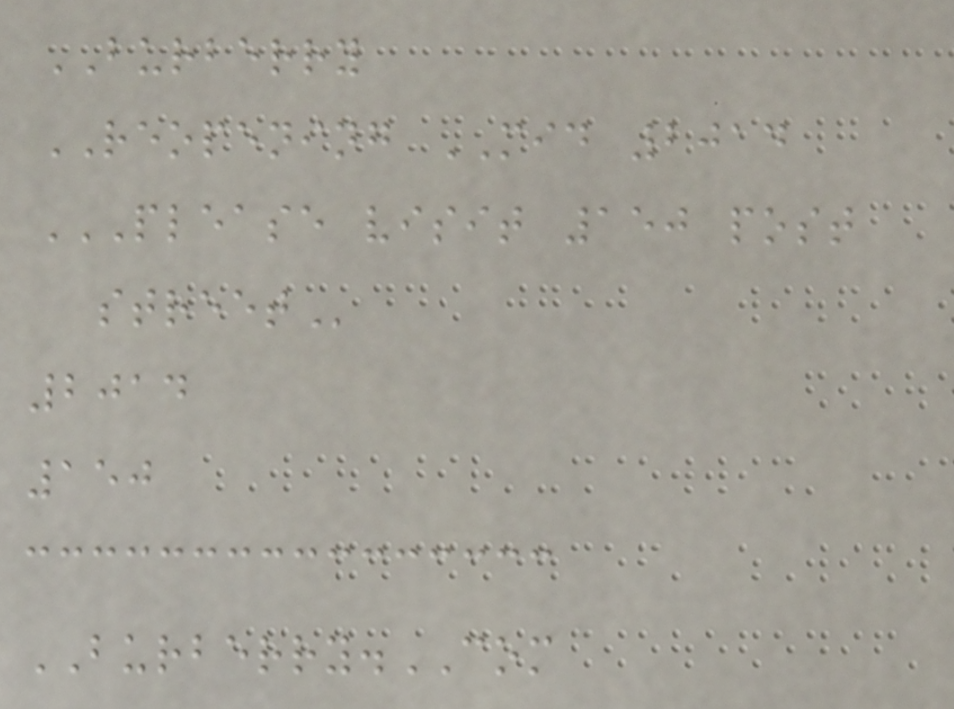BURBERRY
REOPENING MID 2014
PLEASE VISIT 150 POST
STREET
2014
150
BURBERRY.COM
